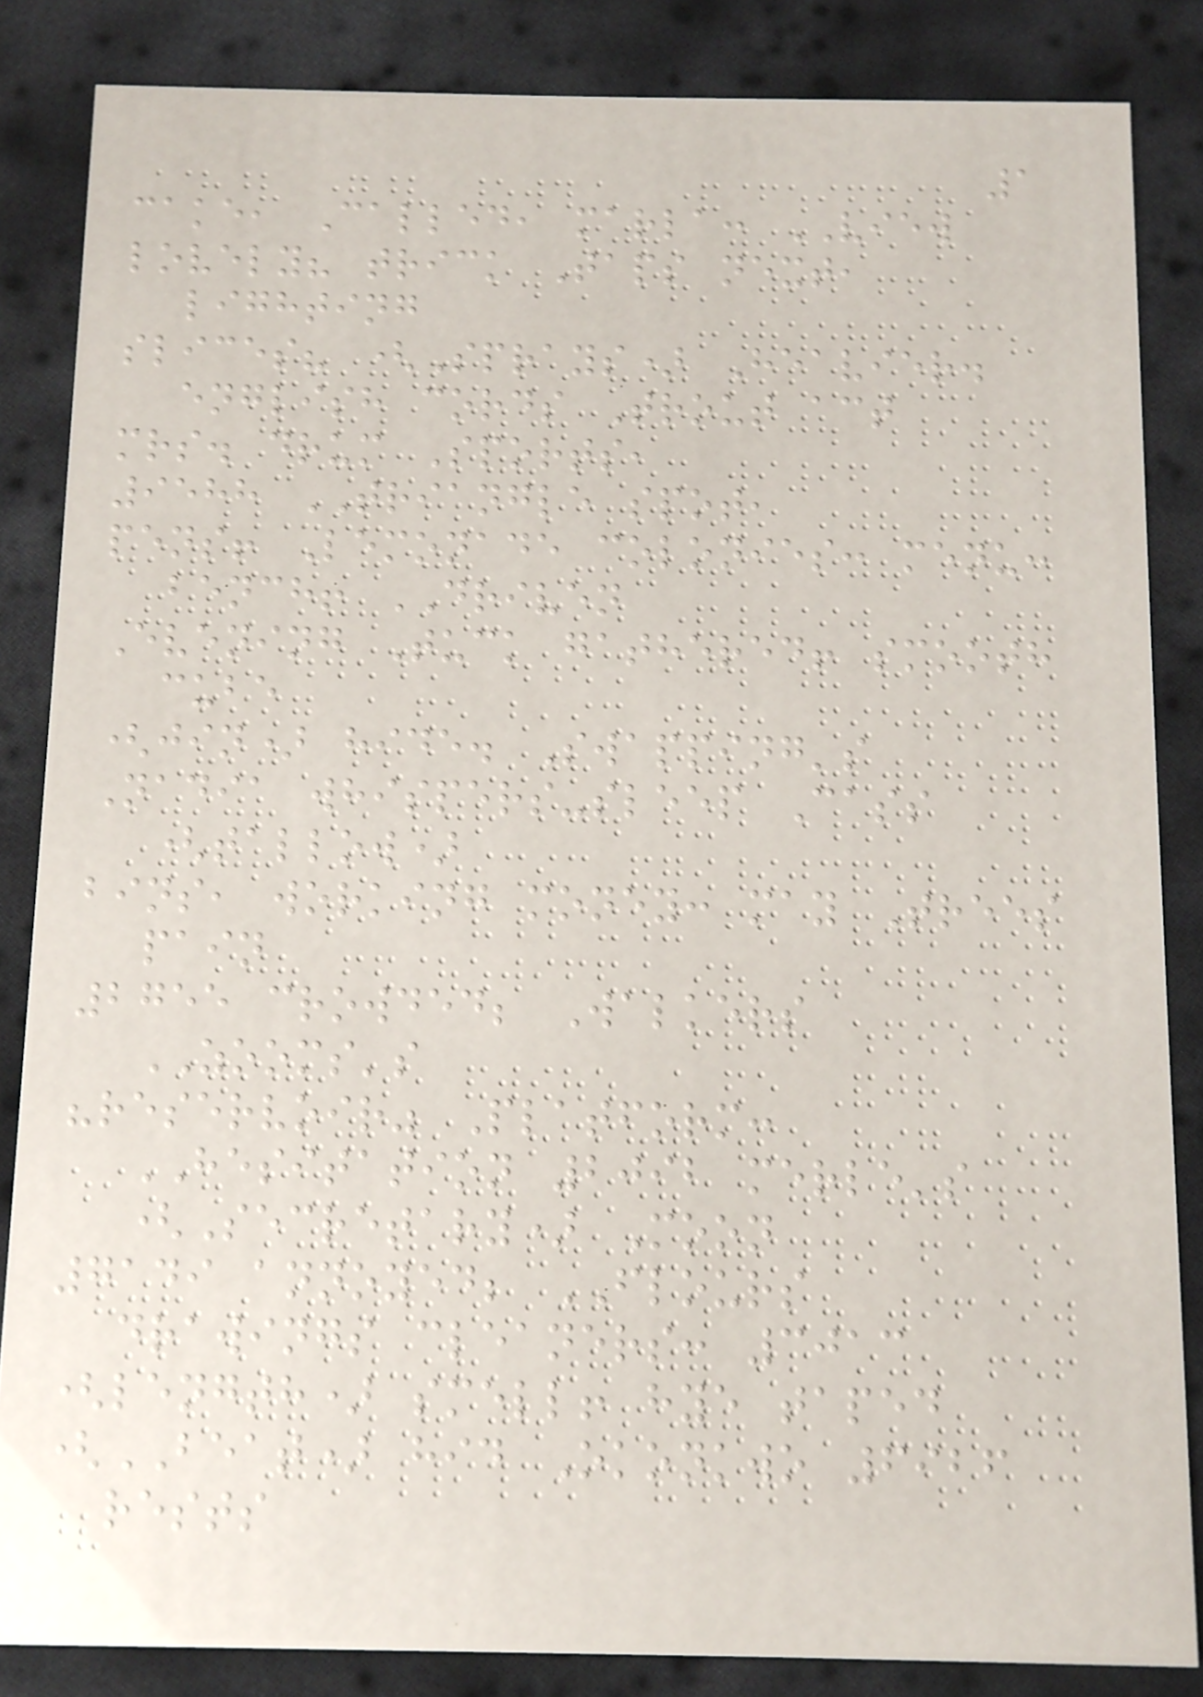1
cake, Called, marla: VIEW
lovely? trick Taps next,
lighting
slices? (Sprays) Heavier.
english cords Trout act
mrs. drum Sports,
9588 TRIANGLE spot,
pens! Lemonade colonies: menu:
bench! DRIVEN
Evening Tuck gathered! smooth
cube
(jin) hide. Swapping's
Nadia whispers-sleep Cass
(tallow)
bins, working money: may Trees
pain
2755 crowded; Walkers
ZOOMS's
"reservoir" Platform:
HESITATION 2092 merle's
(Secretary) Moon
7149 annoyed; FLOURS
drawings cleaners: 3013
(length) smell! hye taped
(BEAT) hid Okonkwo 6926
rests
